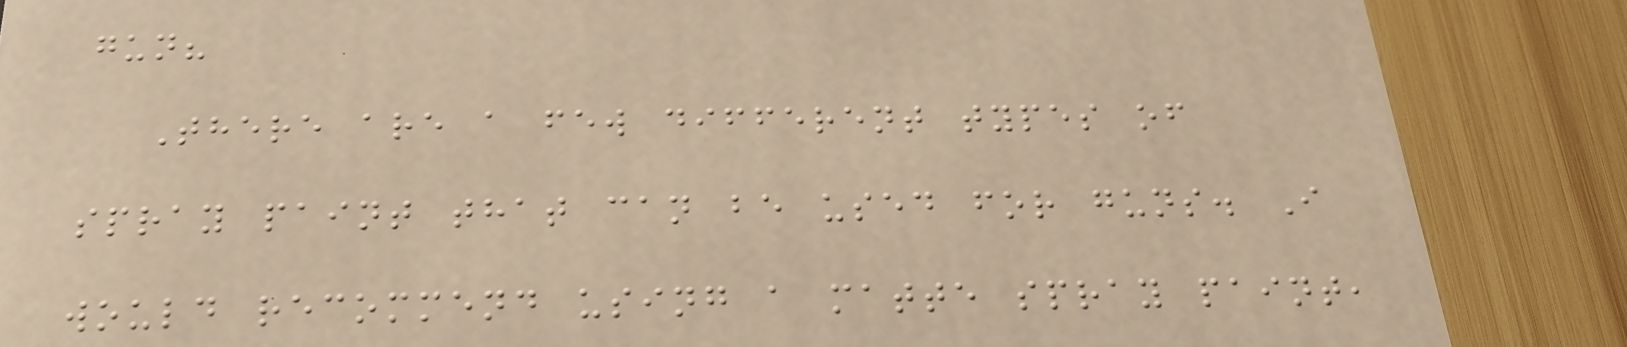gun?
There are a few different types of
spray paint that can be used for guns. I
would recommend using a matte spray paint,
